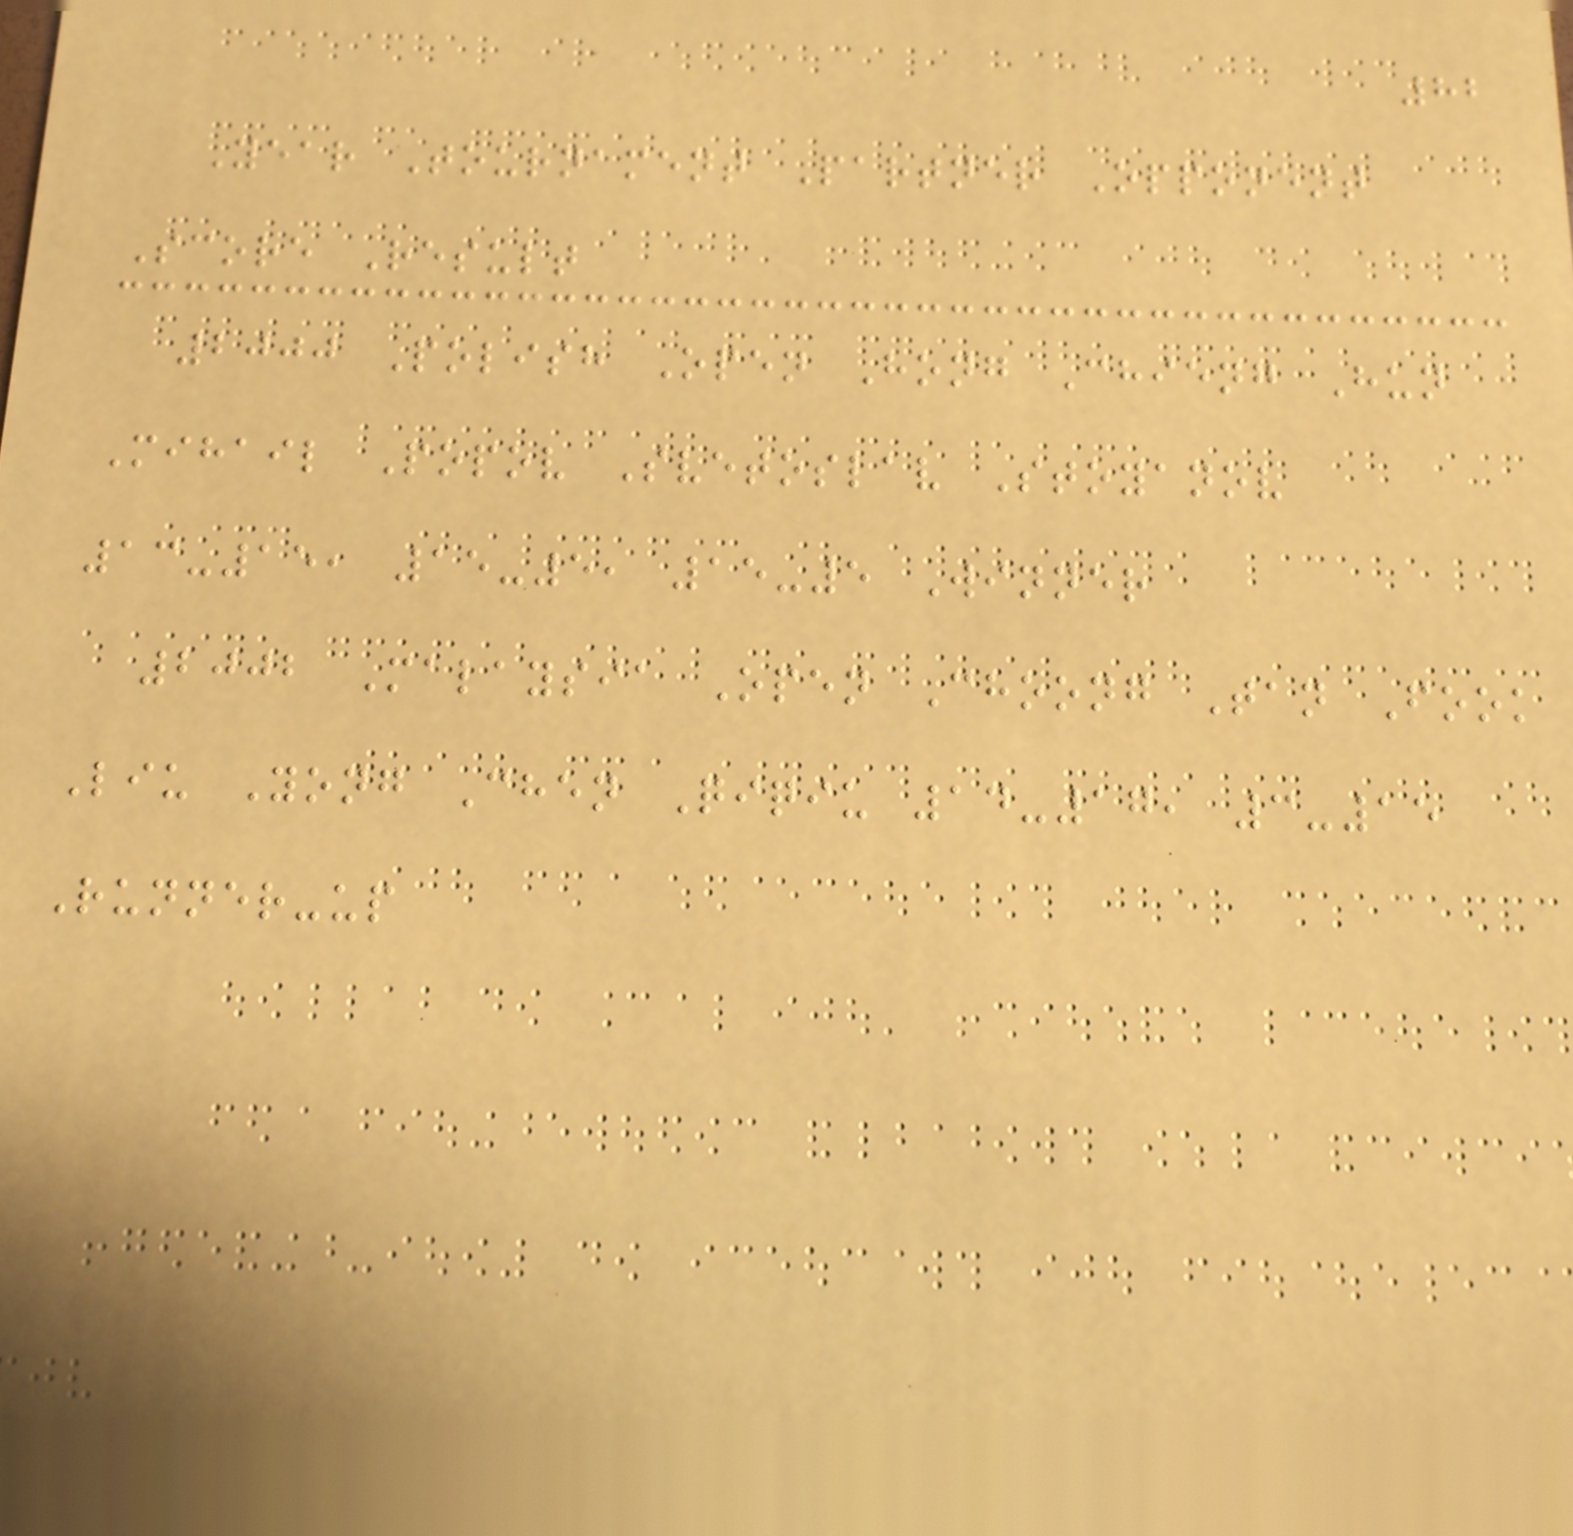82
Year Tournament Partner Opponent
Score Result
2000 Polish Open Hong Chieng Hun
Mihail Popov Svetoslav Stoyanov
13-15, 15-5, 15-5 Winner
2002 Malaysia Open Choong Tan Fook
Liu Yong Chen Qiqiu 14-17, 3-15
Runner-up
